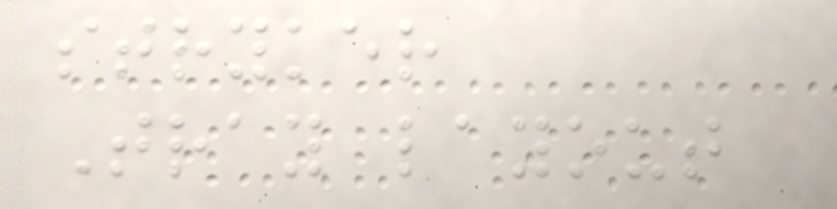stryker
Tray layout
